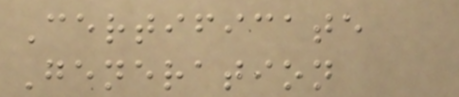Certificate
Generation
